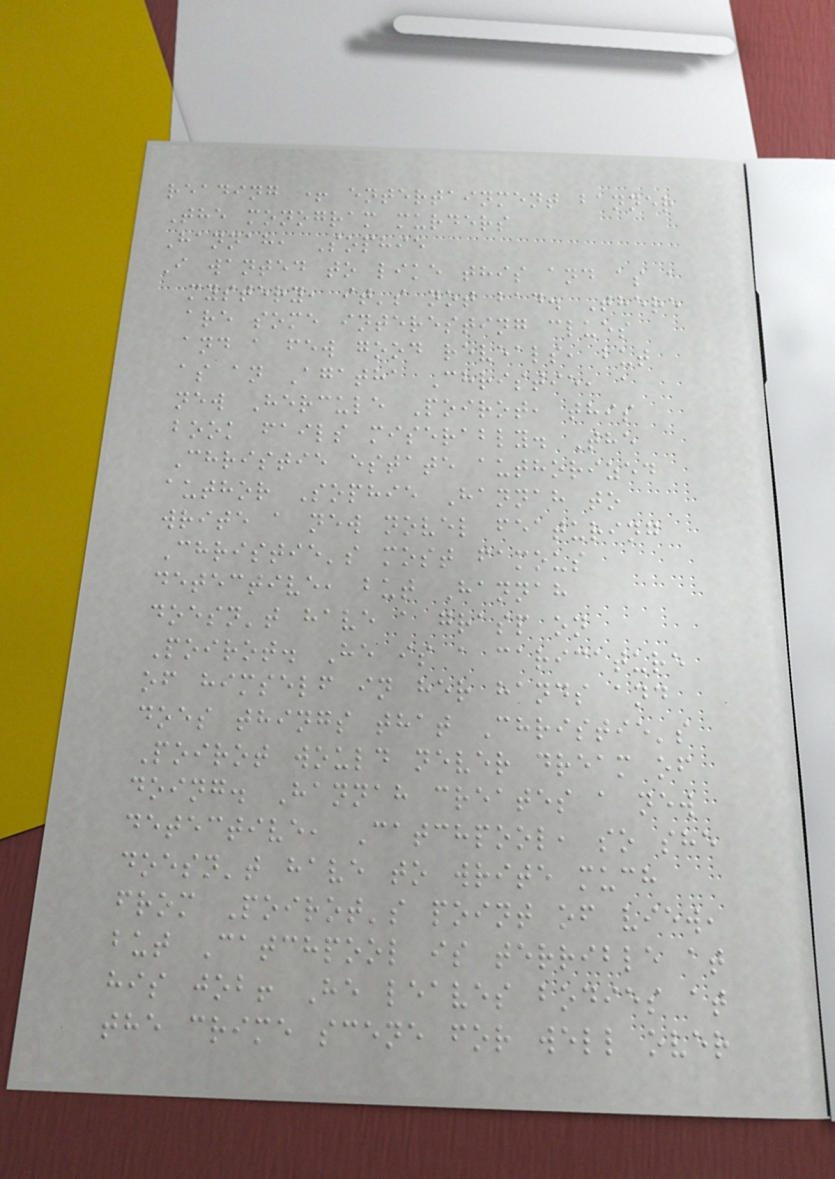reading + entertainment banner
The monogram murders
Hannah, Sophie
I wanted to like this and as a
mystery, it's not bad. There
are some interesting clues
and a few good reveals, but
as an Agatha Christie, a
new Hercule Poirot, this
book fails miserably. The
Christie estate authorized
author Sophie Hannah to
write a new novel featuring
Christie's most famous
detective, but Hannah
doesn't have a grasp on
Poirot. He is a caricature
of himself in her hands and
does things that Christie's
Poirot would never dream of
doing. Hannah creates a new
detective, Catchpool, so she
doesn't have to write much
from Poirot's point of view,
but Catchpool is terrible at
his job! He leaves bodies at
the crime scene for well over
